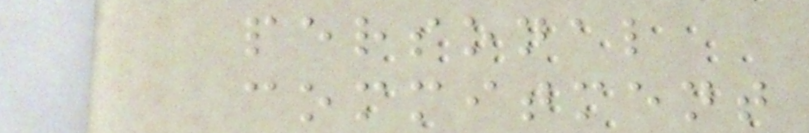personal
commitment
